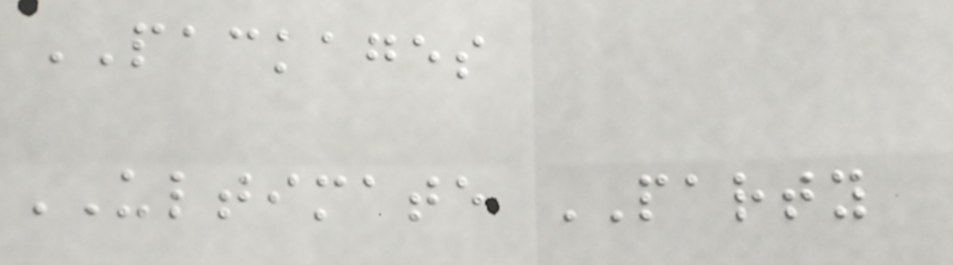PACKAGES
ULTIMATE PARTY
